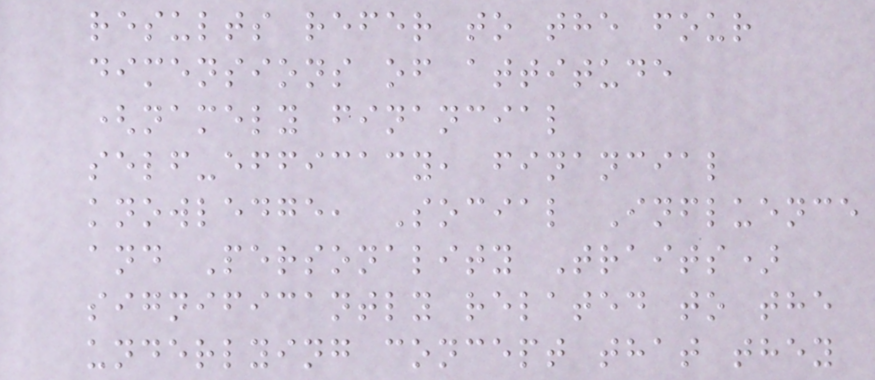results refer to the four
dimensions of attitude
(namely financial
self-efficacy, financial
knowledge, Social Influence
and Personality Traits)
significantly related to the
underlying concept that they
